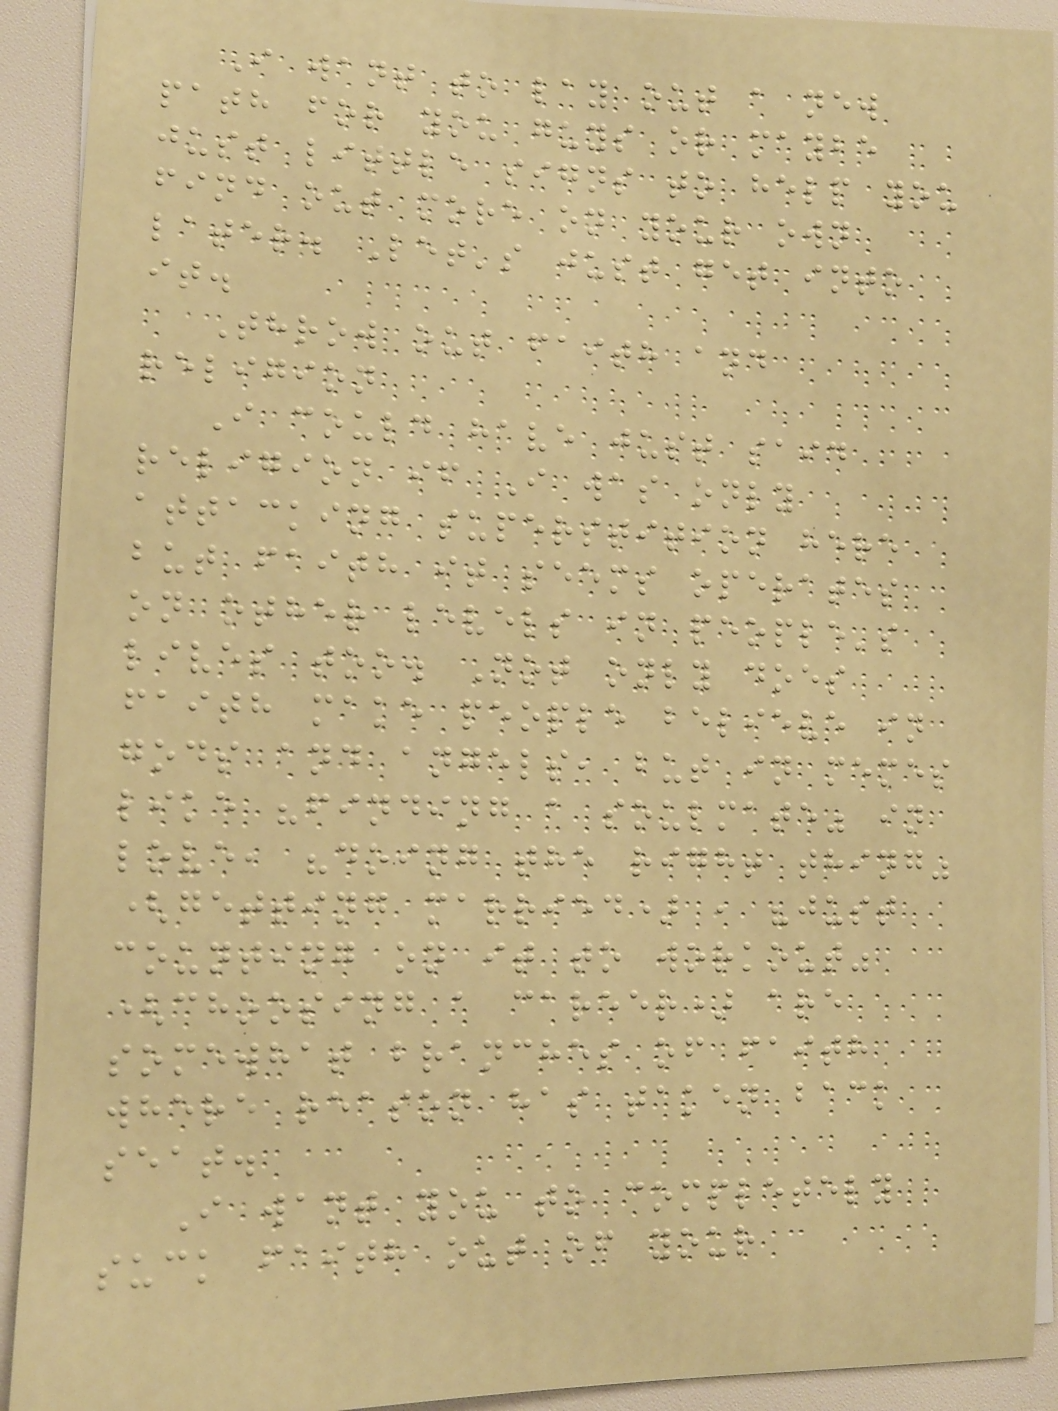I want to lay out a new
path for you guys or maybe
just little signs to help you
find out more on your own
later. Let's just get into
it.
Throw out faith and
religion
I could have just said
religion if I was only
attacking superstition here
but faith it seems operates
on other levels in people's
lives too. Not only does
faith make people believe in
gods and angels, but in memes
like "finding a soulmate" in
love, "doing the right thing"
(getting married) , "just
counting on it to workout"
(choosing a career) are
somewhat branches of faith
where reason has taken back
seat.
I want you to completely
suck faith out of your
